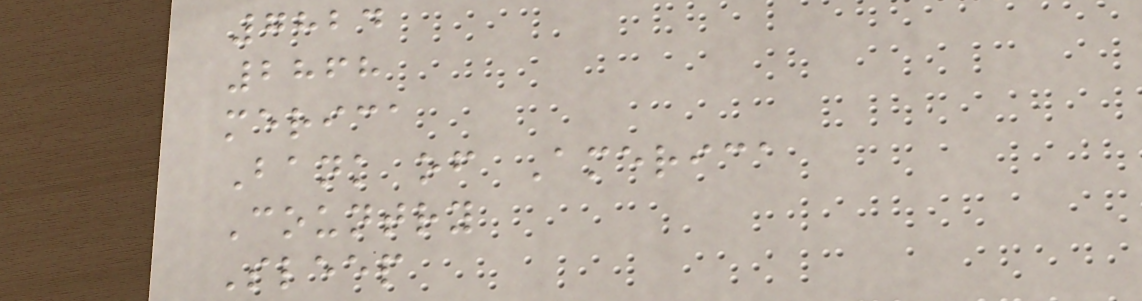7824
2868
merica
Bank of America
Country
Sleep
